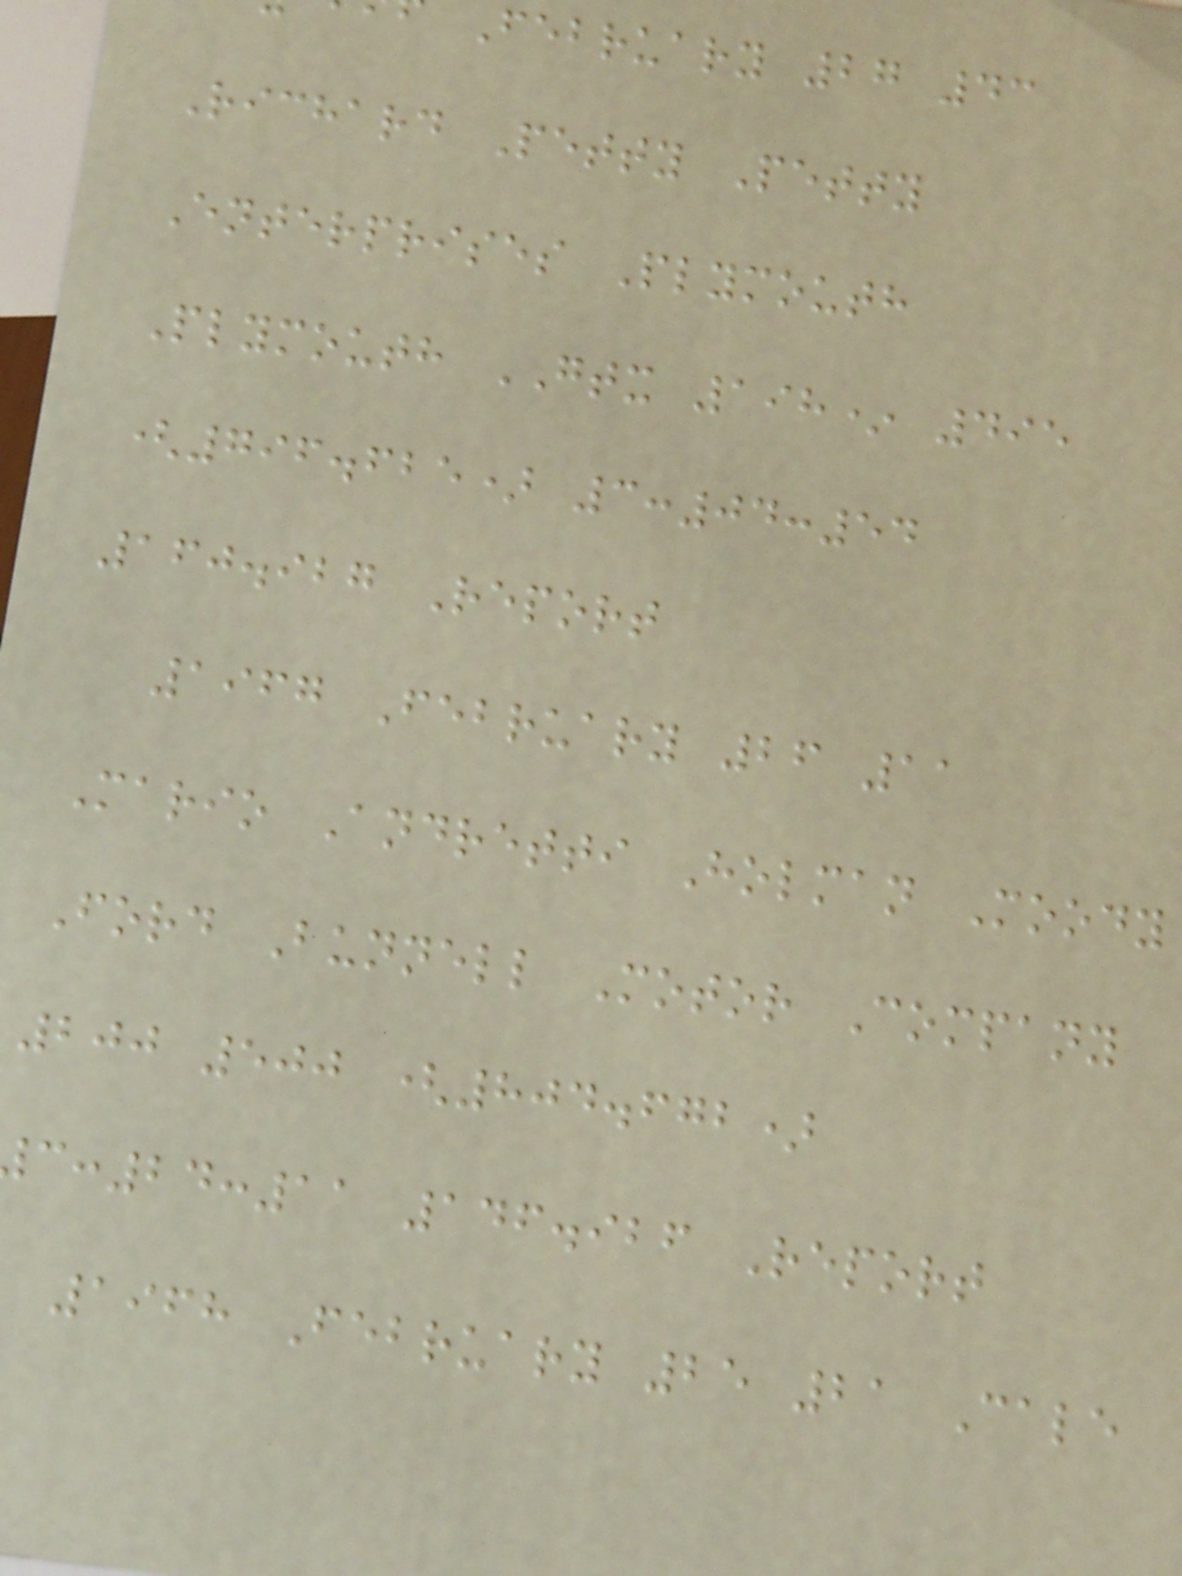February 27 43
Richard Petty Petty
Enterprises Plymouth
Plymouth GTX 198* 495
(796.625) 3:04:54
160.927 Report
1967 February 26 11
Mario Andretti Holman Moody
Ford Bunnell Motor Company
200 500 (804.672)
:24:11 146.926 Report
1968 February 25 21 Cale
